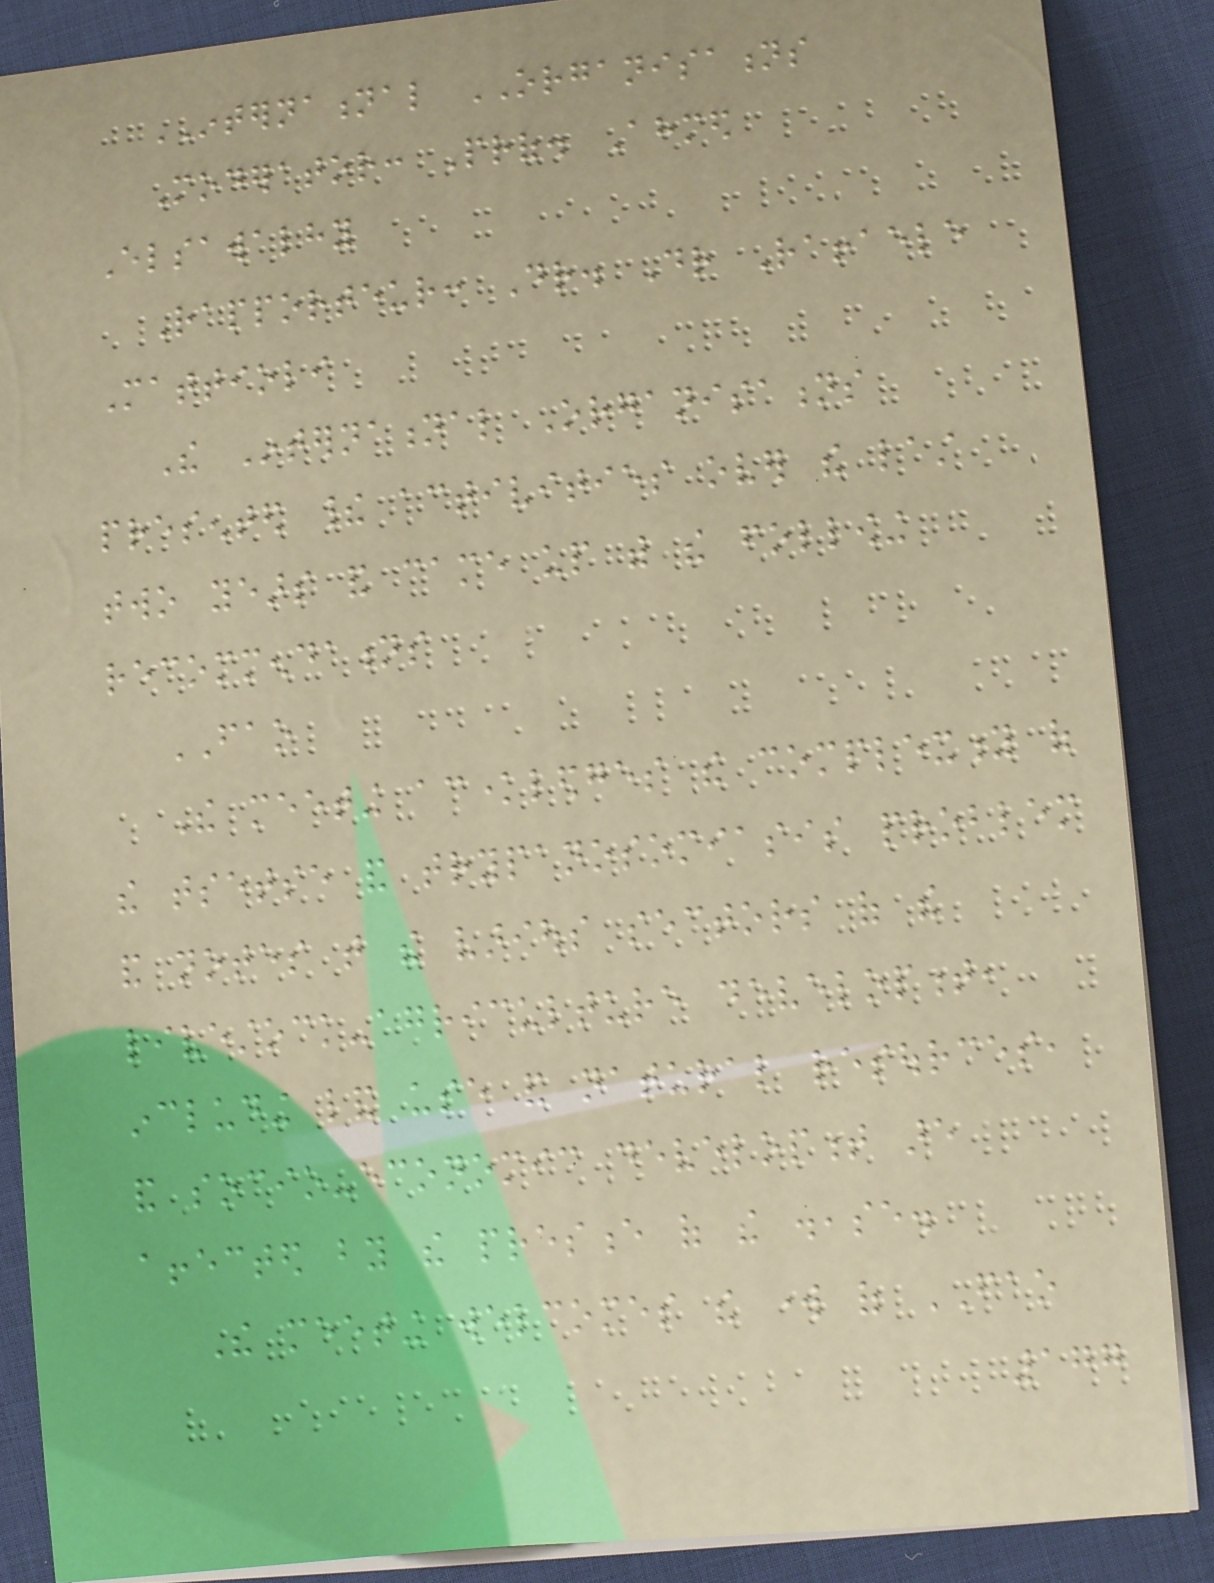INTERNATIONAL ORGANISATIONS
Moderator: Prof. Ahmed
Elsawalhy
Rapporteur: Dr. Dr Raffaele
Mattioli
The International Organisations
presented their activities over the last
two years and came up with the following
recommendations
FAO
The meeting acknowledges the complexity of
the tsetse and trypanosomiasis problem
and notes that the various sectors of the
livestock-agriculture development,
including land use and natural resources,
and socio-economic development are
affected by the presence of the disease.
The meeting welcomes the work of FAO
177
